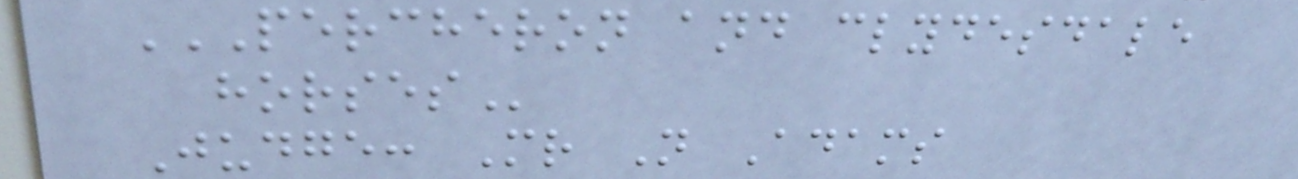PERCHERON AND CLYDESDALE
HORSES
Judge: Mr N Adams
